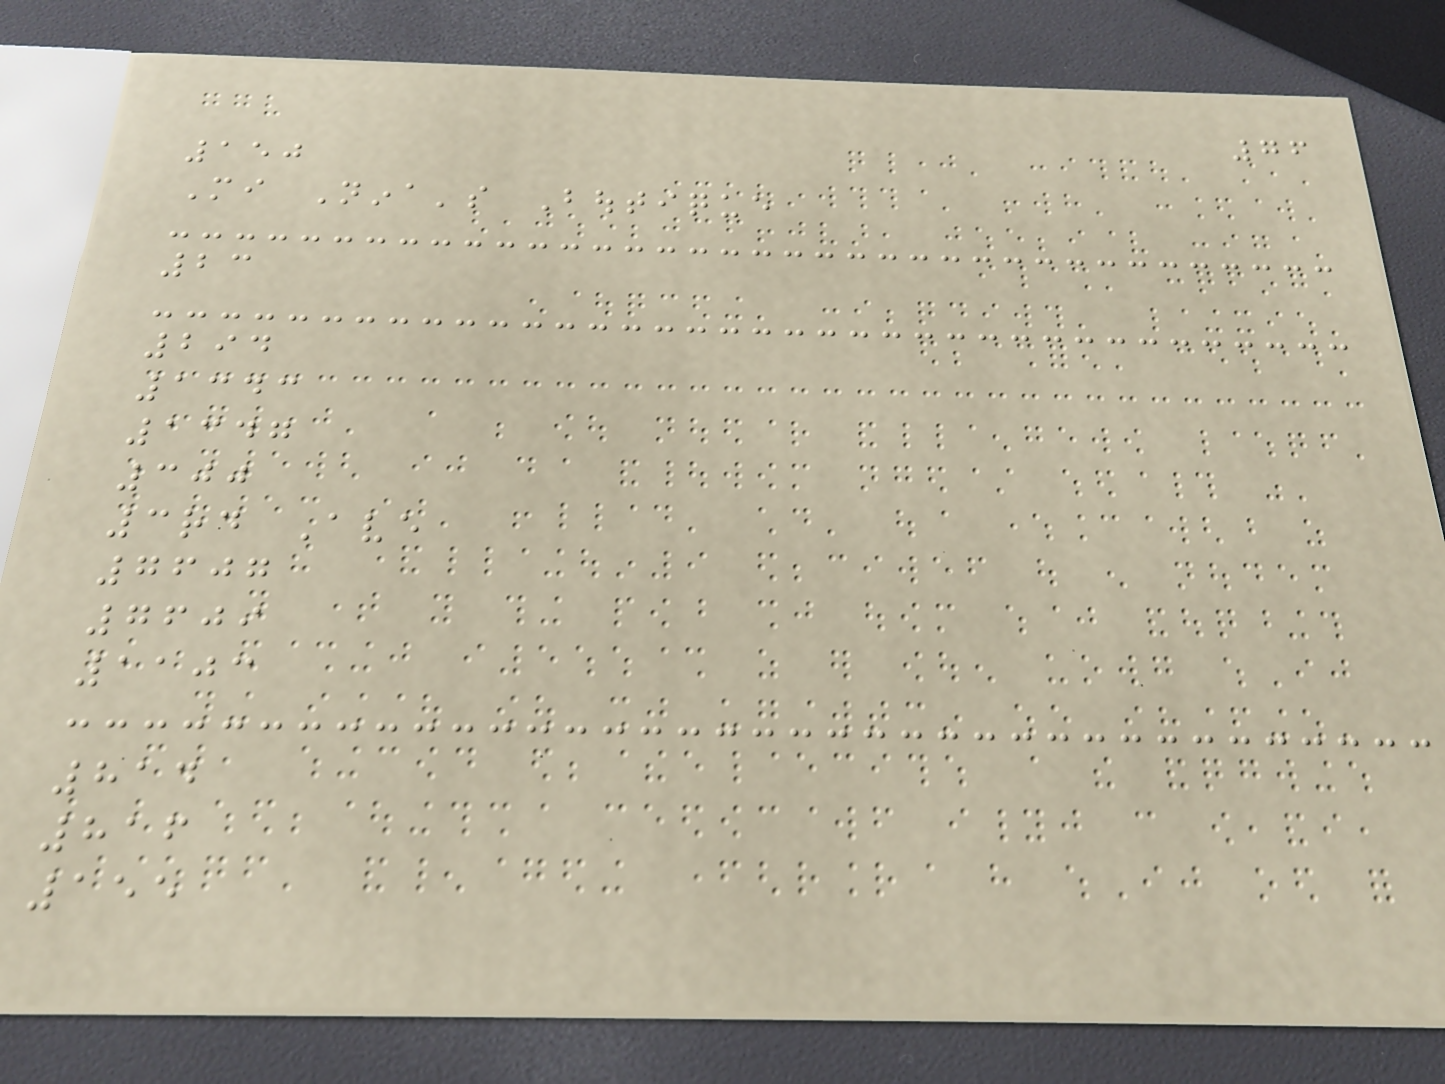76
150
Mi Nina's Boutique
23
294
1343
1347
300
3rd Ave
7607
7609
1103
814
816
155
